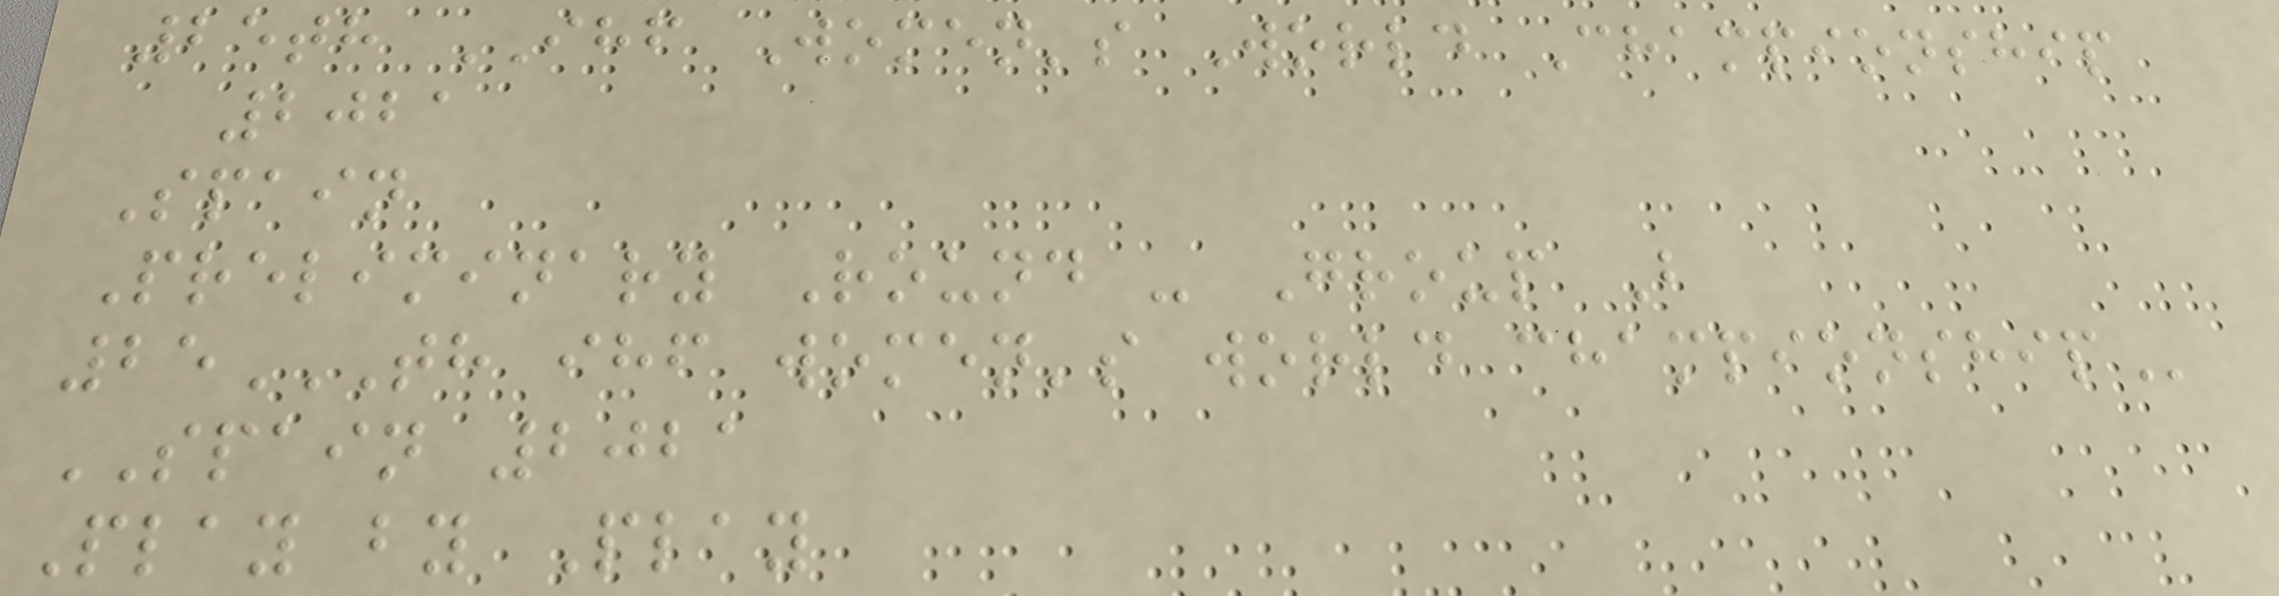25th IHF Women's World Championship
2021
Spain
Preliminary Round - Group B
25TH IHF WOMEN'S WORLD CHAMPIONSHIP
SPAIN 2021
Play by Play
